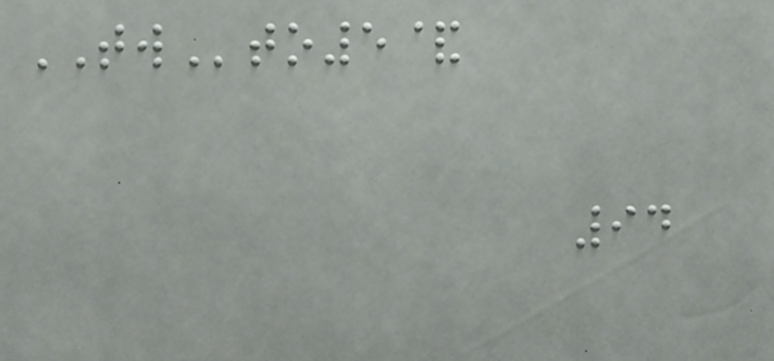TWto5&
94
